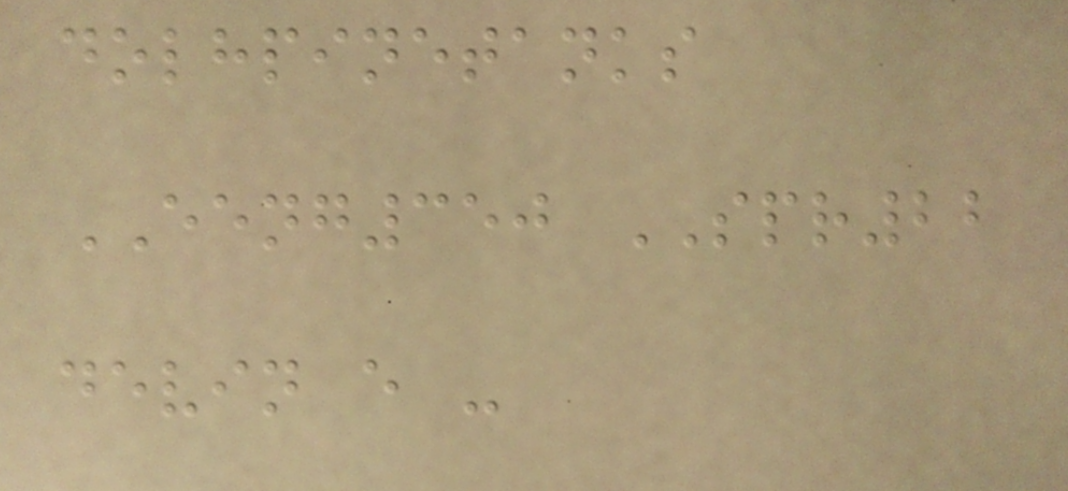dolhpinetanks
EENG350 SPR22
devin e -
